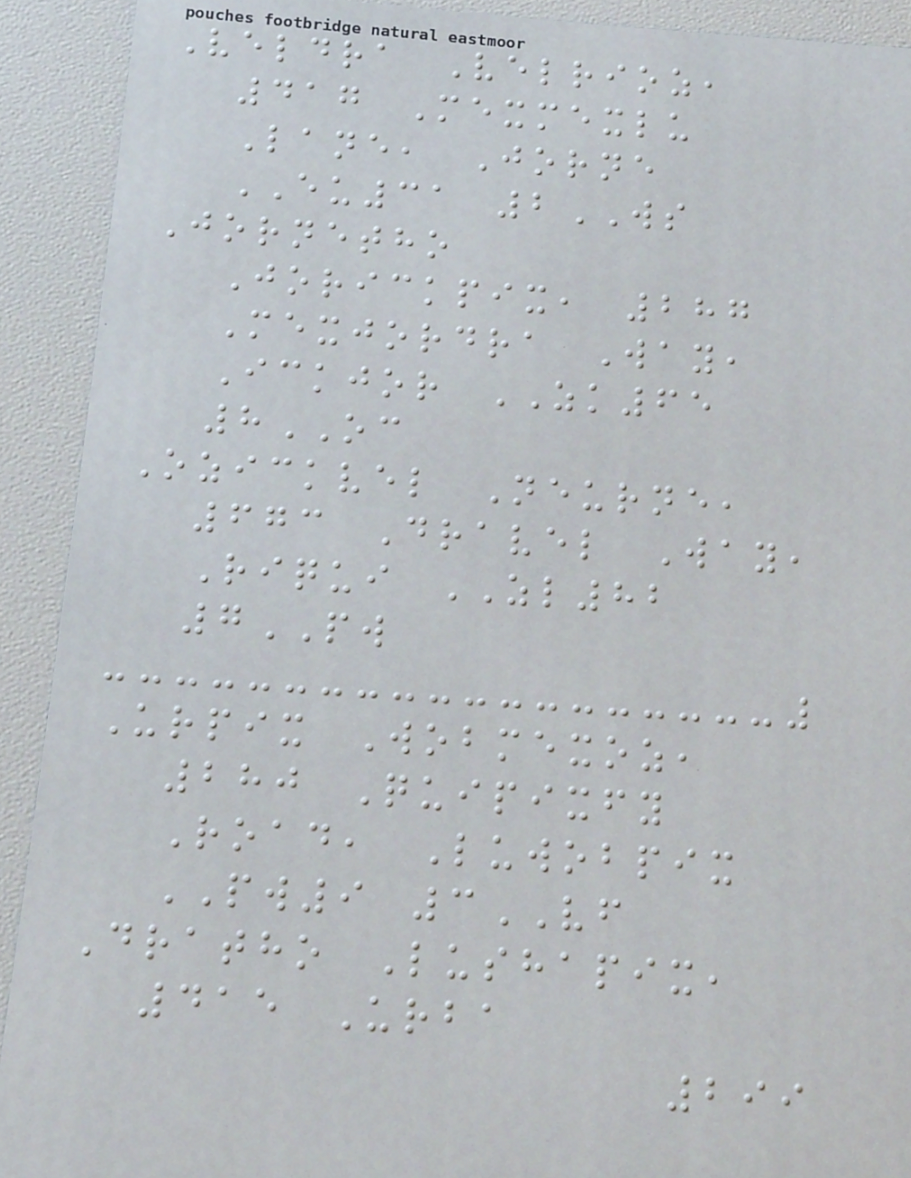Veldra Velrioz,
417 Mexmexlu
Lane, Jorne
EU31 2WS
Jornetho
Jorickpix, 287
Mexjordra Way,
Ickjor ZK65
8OC
Ozickvel Neurne,
673 Dravel Way,
Riqui ZL82
7PW
Urpix Wobmexoz,
280 Quipixfy
Road, Luwobpix
PW9 3VF
Dratho Lushapix,
415 Urba
299
